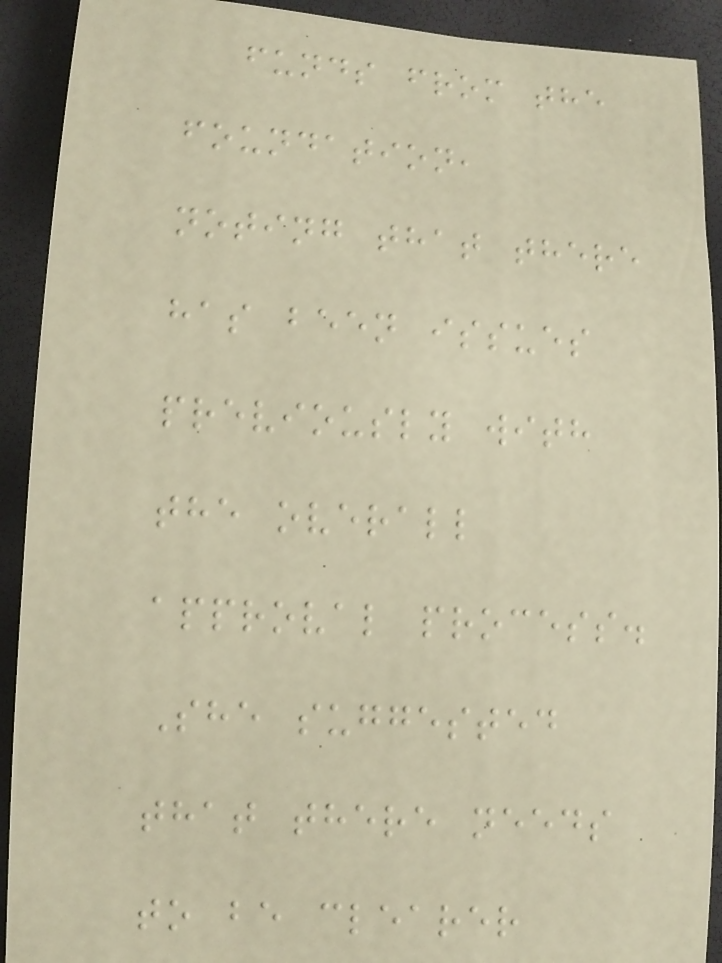funds from the
foundation,
noting that there
has been issues
previously with
the overall
approval process.
She suggested
that there needs
to be clearer
